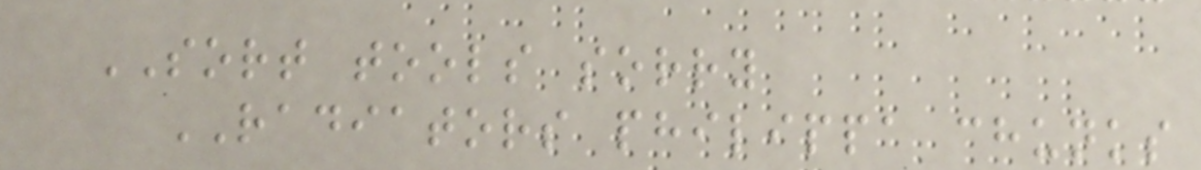SORT tools sorry
RADIATORS philippa chunks
